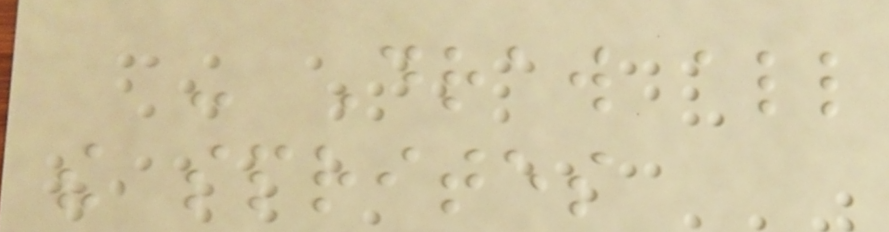- Draw all
the sprites
